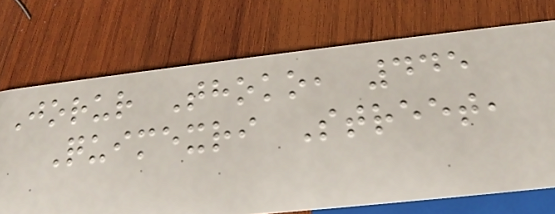Jorur Thoko, 445
Quimexri Street,
